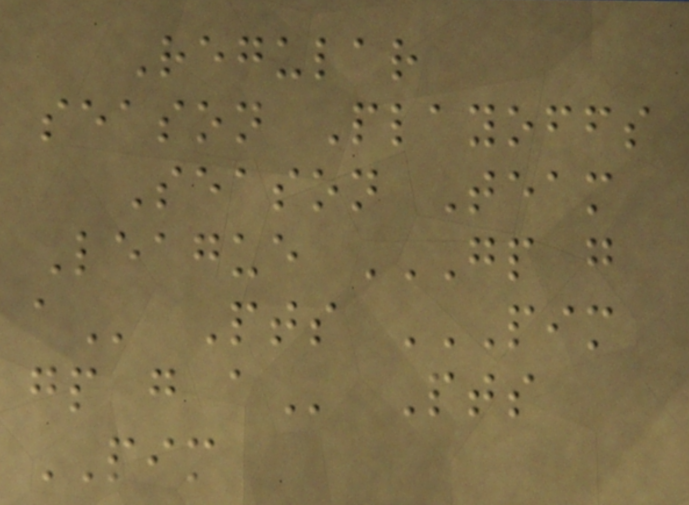Regular
season Playoffs
Season Team
League GP G
A Pts PIM
GP G A Pts
PIM
